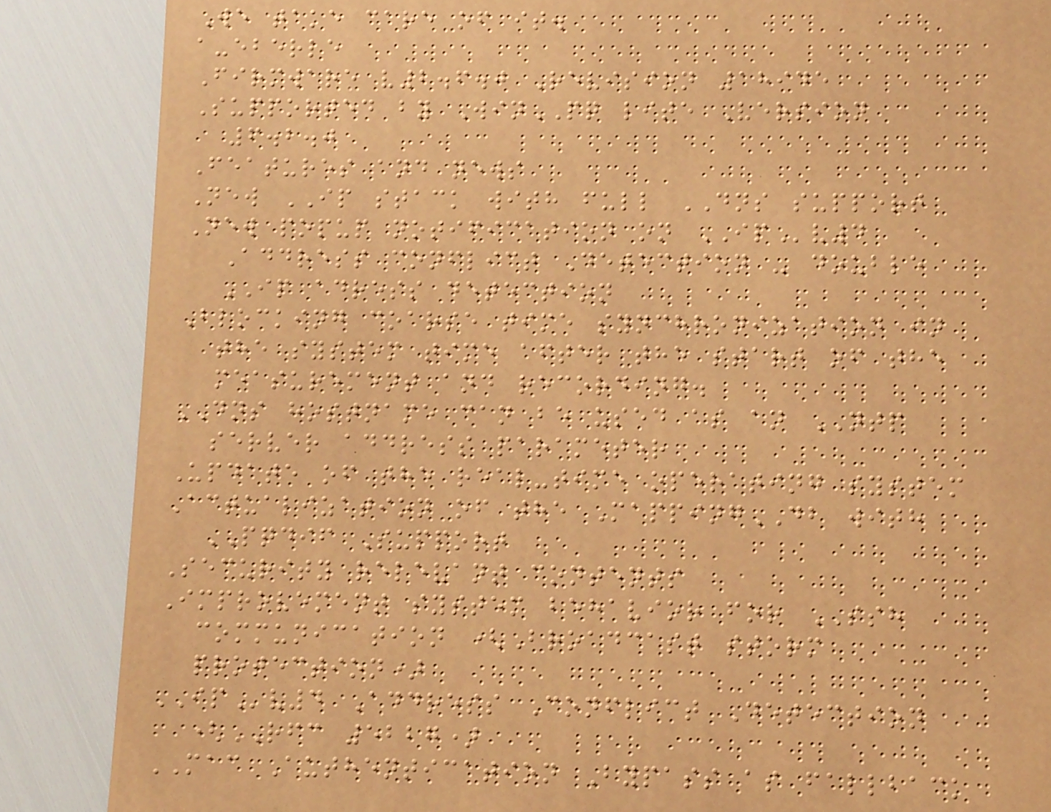We take care of it.
a-eberle
Firmware v2.6.0 Revision 18945
Supported by WinPQ lite Version
6.2.0
Features and news
New IP stack with full DNS support
New popup notification on IPv4
Address conflict Detection - double
IP adress detection
Blocking coarse time synchronization in
the system time after the start of the
measurement and recording.
DNS hostname can be used as an NTP
server address parameter
Update of the real-time operating system
Actualization of the MappingDB with
PQDIF Support
Security relevant contents
Improvement system behavior for SSH
communication (Broadcast storm
protection)
IPv4 Address Conflict Detection
(RFC 5227)
MAC Authentication Bypass as fallback
